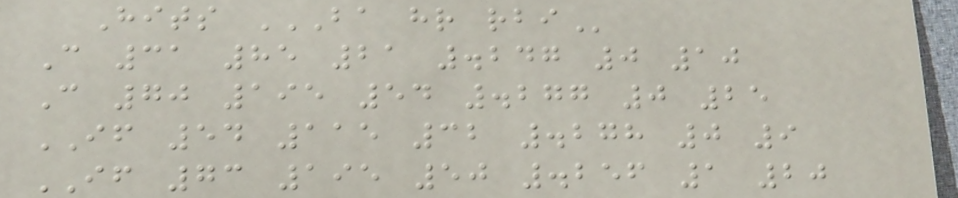Hits BA HR RBI
C 31 85 21 .247 0 10
C 70 195 54 .277 0 25
IF 54 115 32 .278 0 9
IF 73 195 50 .256 1 20
